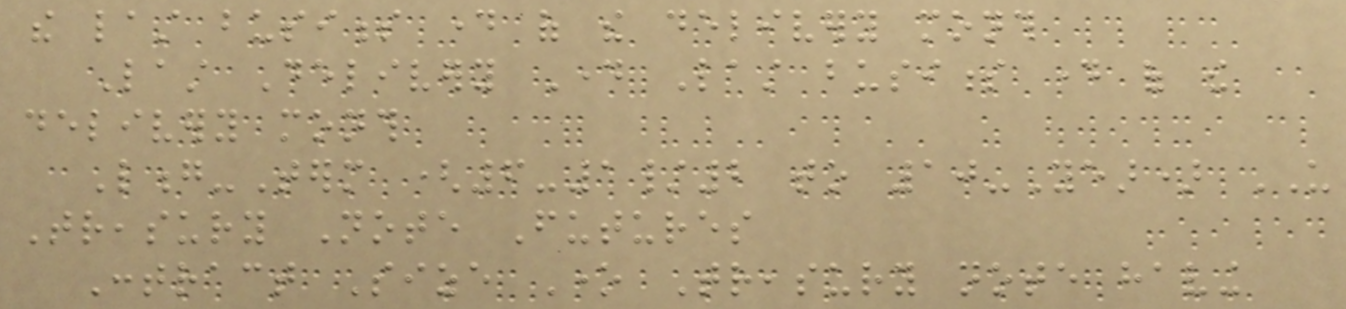the last business day of the delivery month
Last Delivery Day Last business day of the
delivery month
Long-Term (6-1/2 to 10-Year) US
Treasury Note Futures
Contract Size One Treasury note having
